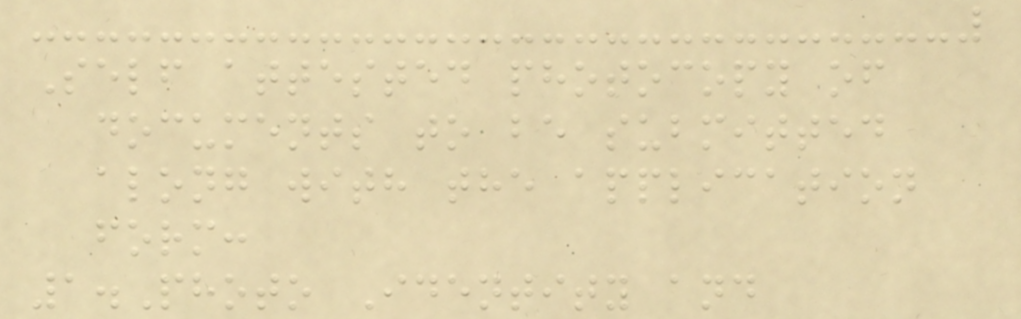Self attested photocopy of
documents to be submitted
along with the application
form:
1.Photo Identity and
